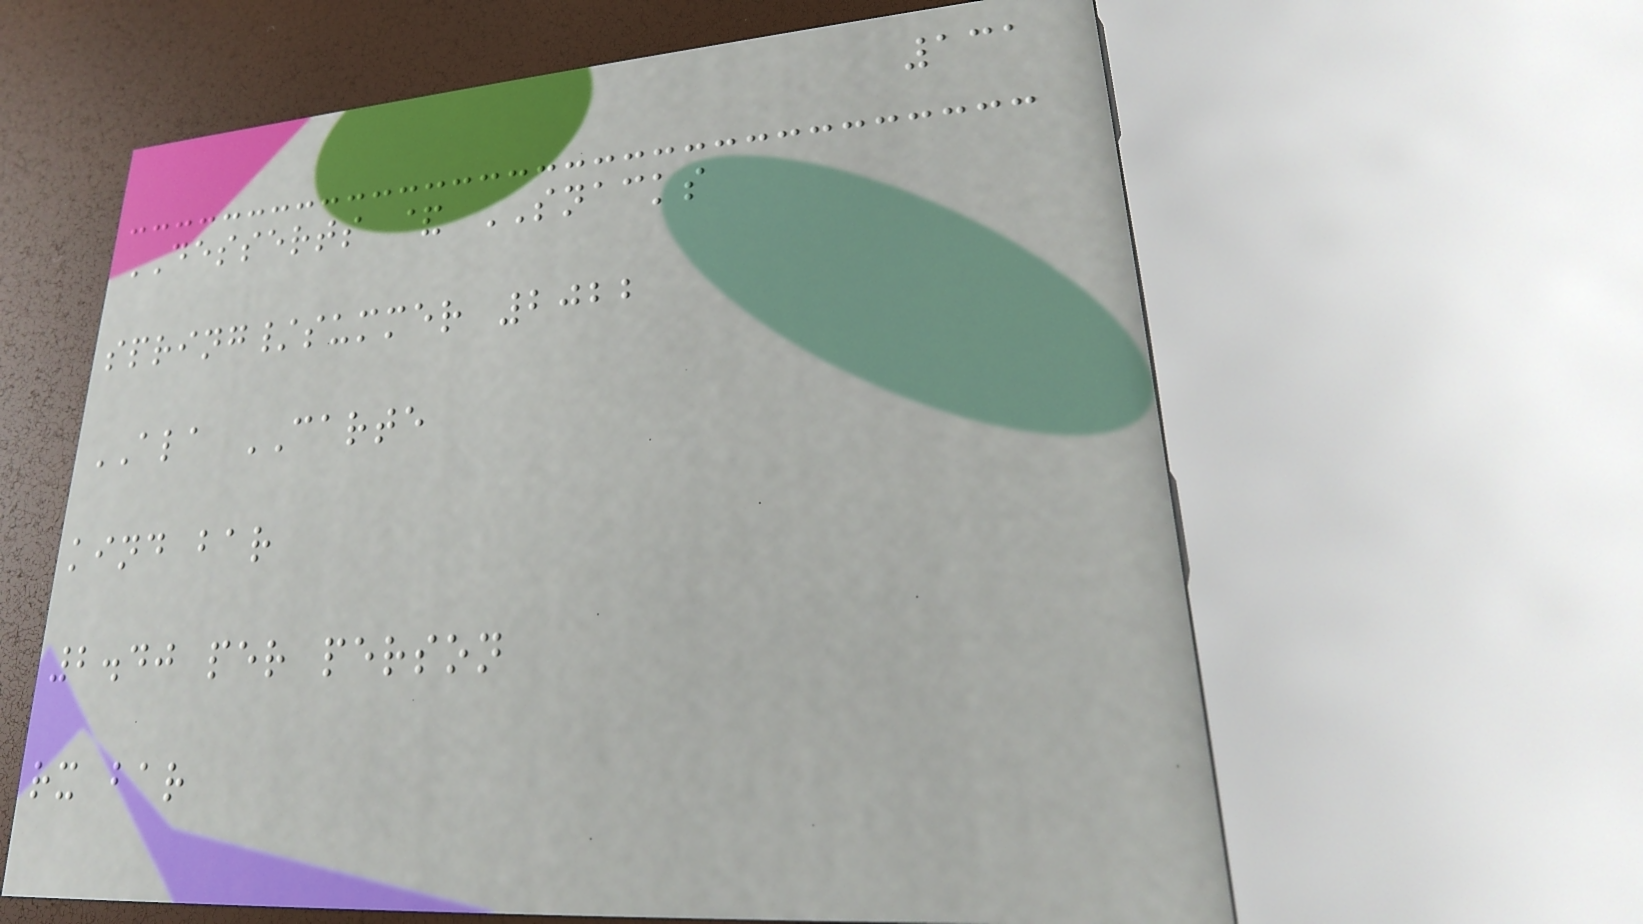131
DESSERTS & SNACKS
spring/summer 2022
ALA CARTE
kind bar
2.40 per person
rx bar
